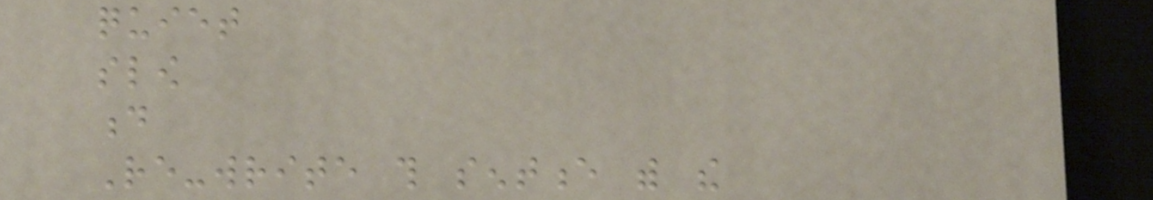quiet
slow
d
Re-write this sentence with the
